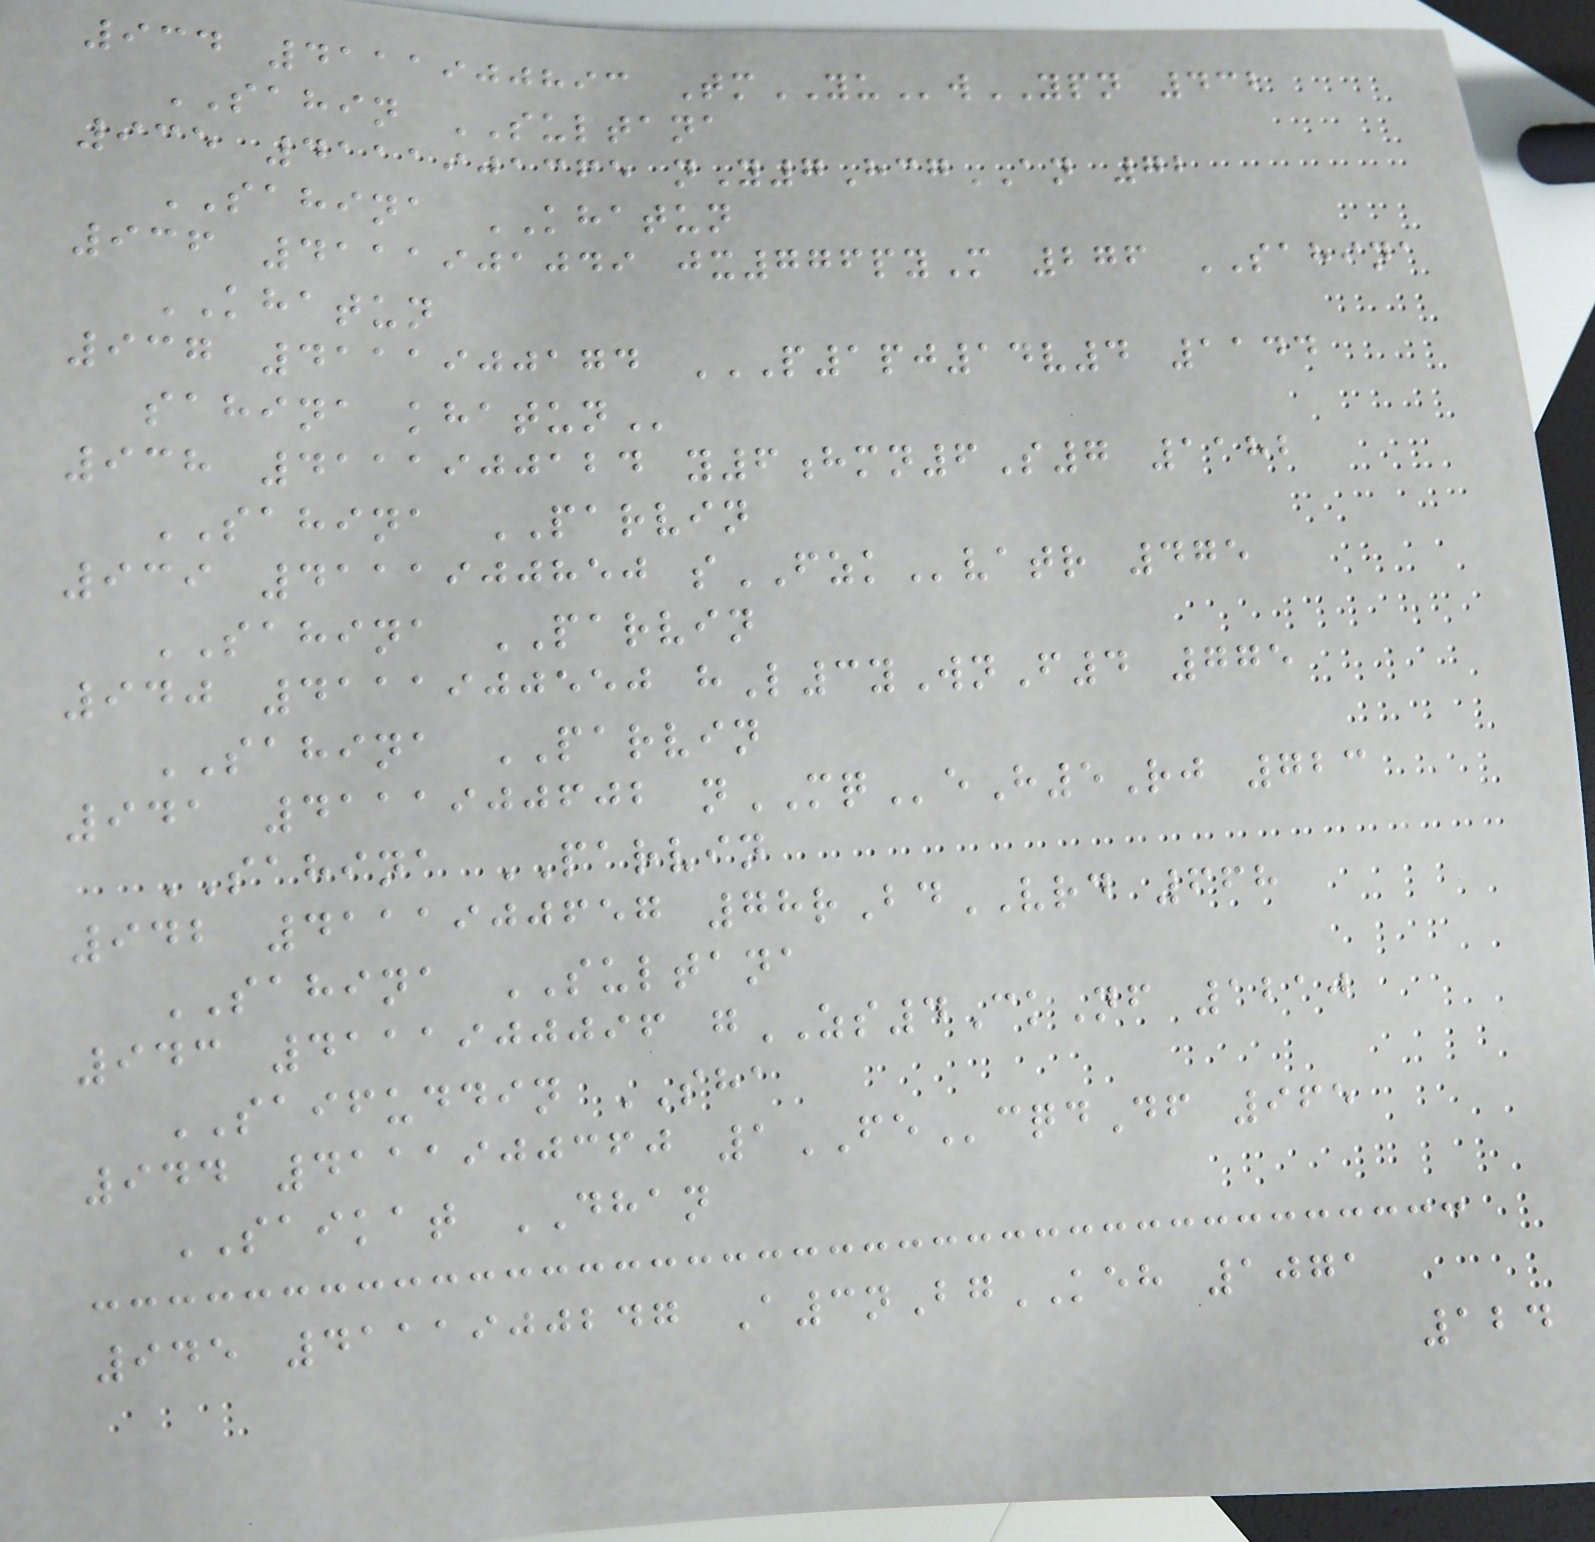934 4111900893 TmYUwYPN 432
SAHIN SULTANA
935 4111901365 nY7HcgAN 72
SAHINA KHATUN
936 4111901049 jx776pyM 276 SAHINA
KHATUN
937 4111900174 P1PJ14V4 1144
SAHINA KHATUN
938 4111900124 y6hmn6S7 1182
SAHINA PARVIN
939 4111900850 sFZKvatr 475
SAHINA PARVIN
940 4111900550 hL3yWnF4 775
SAHINA PARVIN
941 4111900602 nMQeH5Rj 723
SAHINA PARVIN
942 4111900657 78rBdVRD 668
SAHINA SULTANA
943 4111900096 gZS4CkNf 1210
SAIFUDDIN SHA
944 4111900360 1FEcqdDf 965
SAIKAT DHAN
945 4111900247 A3nBgKEH 1071
124
